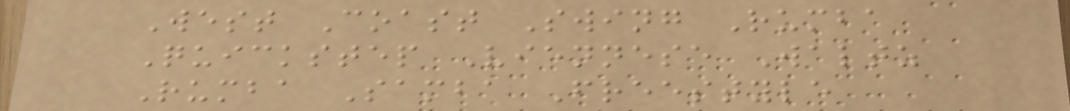West Coast Swing Rumba
Quickstep Viennese Waltz
Rumba Samba Freestyle
